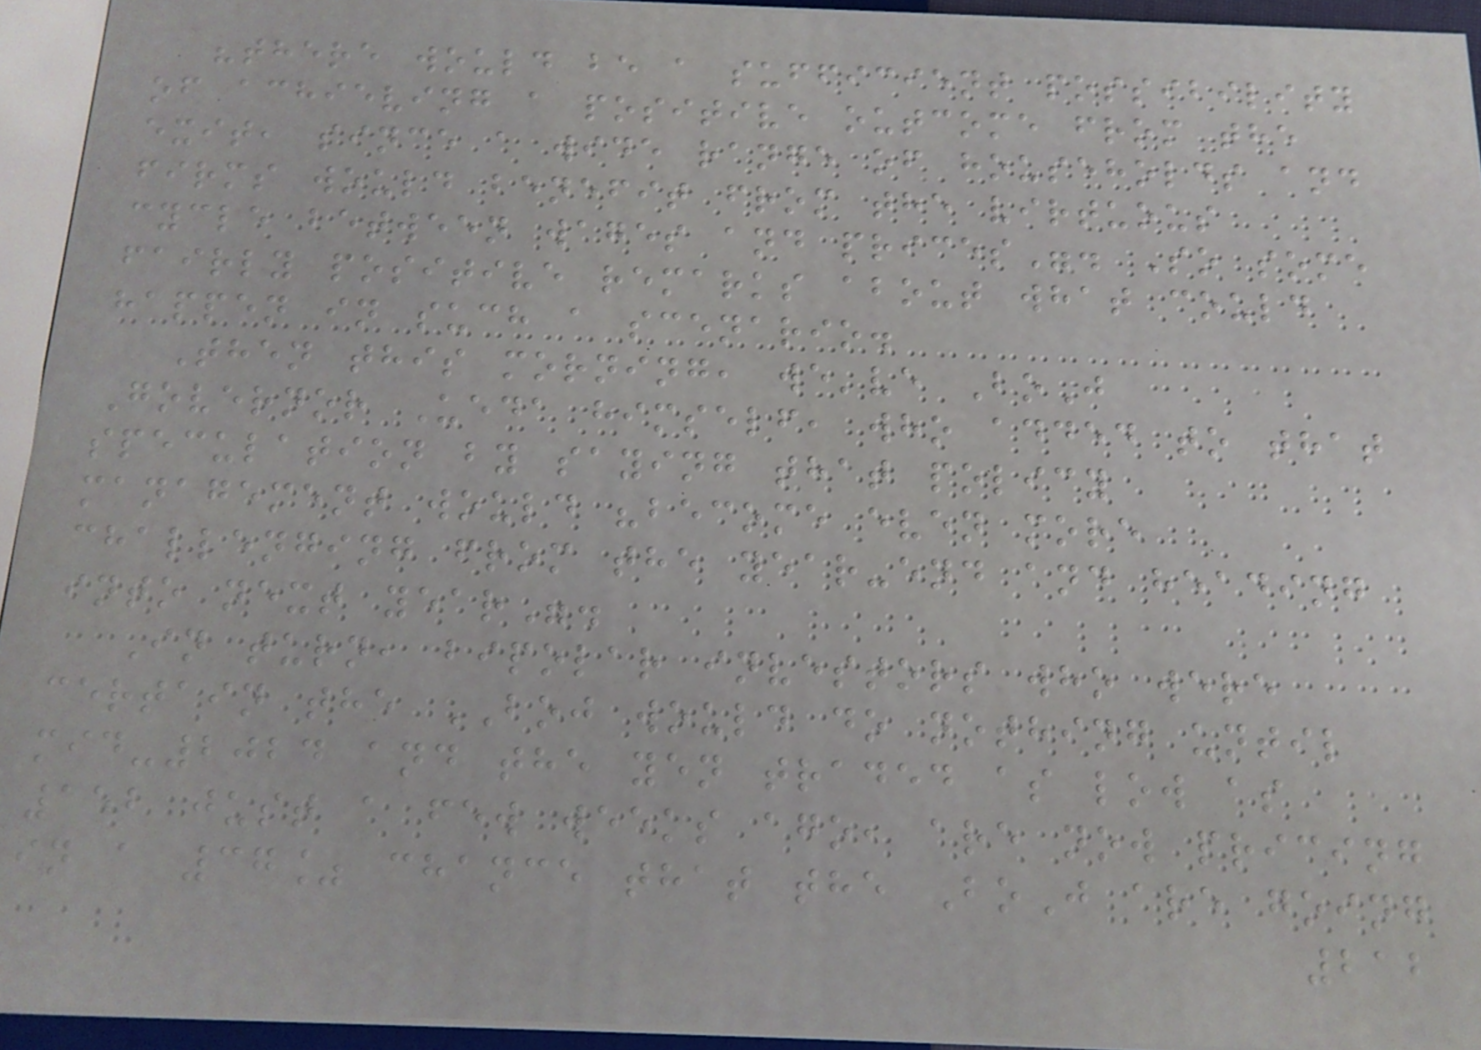"there would be a sufficient possibility
of achieving a positive outcome from the
exit, since a wide range of households and
firms would benefit from the virtuous
cycle between wages and prices". So some
fairly positive remarks about what could
happen in such a scenario.
Then this morning, we've BoJ
Governor Ueda himself, who added to that
speculation by saying that policy
management would "become even more
challenging from the year-end and heading
into next year".
In turn, bipolar investors who were
certain the BOJ would do nothing until
mid-2024 and the yen traded as low as
152 just a few weeks ago, are now pricing
in a 37% chance that the BoJ are going
212
